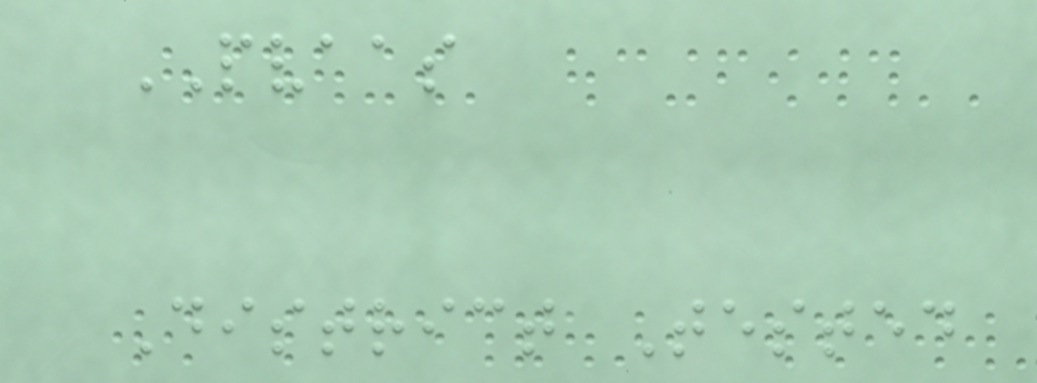PVAAS
District Tested
